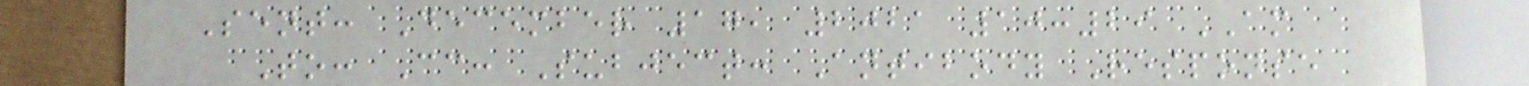Sent: December 17, 2021 10:29 AM
To: Cc: Subject: Antibody Response
